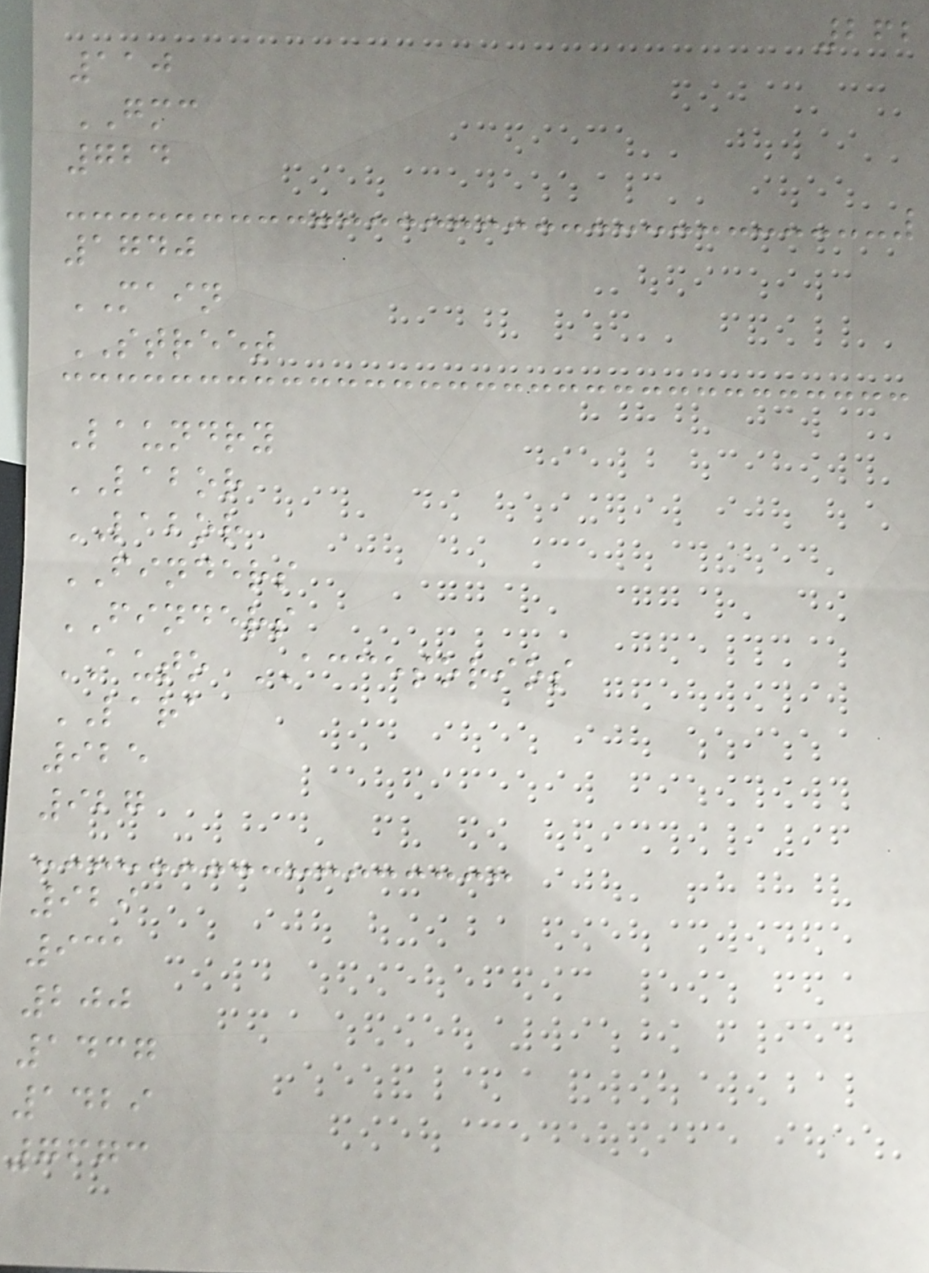262
110
GMC
724
1740
MAIN
STREET
Laundry
LABOR
LABOR
FINDERS
FINDERS
AUTO ACCESORIOS
LARA
925
927
929
931
200
1437
1429
7673
